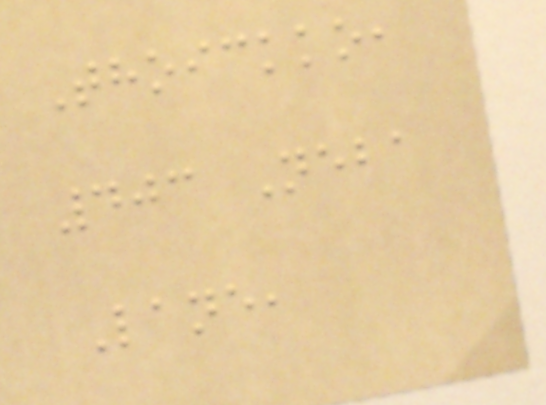Thoickko,
403 Neba
Lane,
